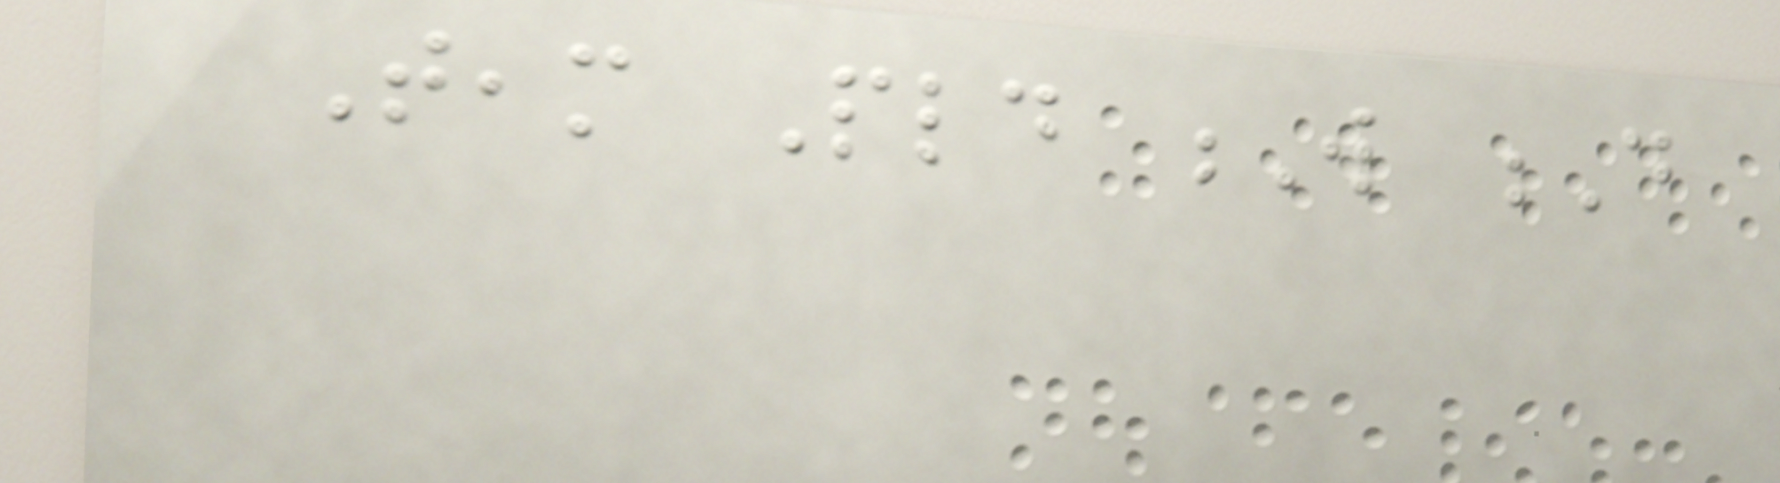Team Pld W D
